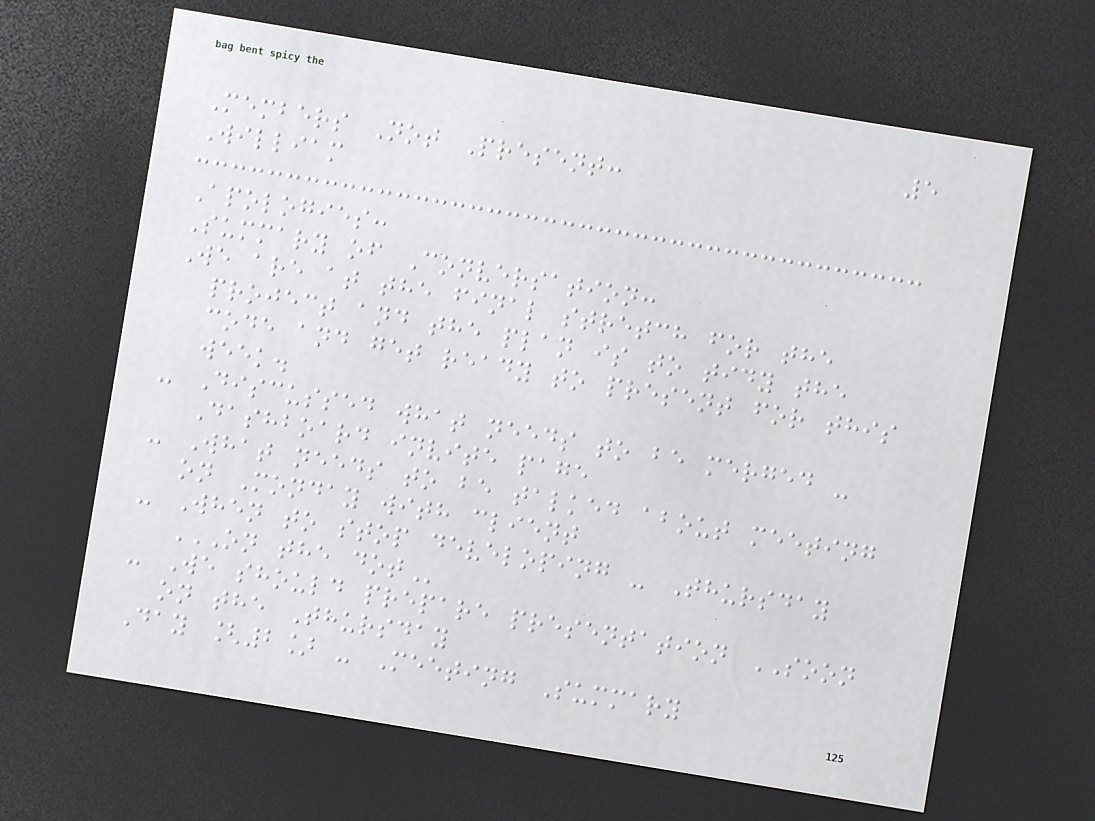5
Members Not Present:
William
Apologies:
Summary of Conversation:
We are at the final stretch for the
project and the plan is to tidy the
code and get ready to present for this
week.
- Discussed what needs to be merged -
Dashboard invite page
- What needs to be talked about meeting
on Monday with client
- When to stop developing - Thursday
ON THE DOT
- We should prepare presentation SOON
on the Thursday
Day [2] - Meeting Summary
